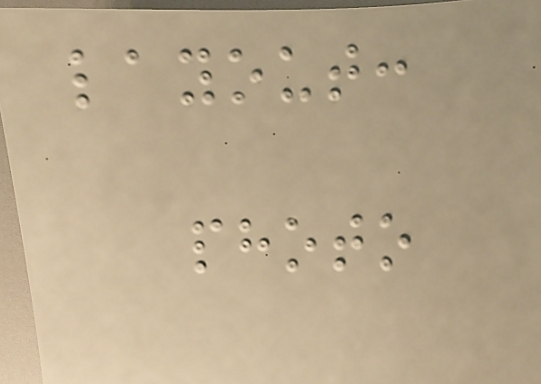layout:
photo
